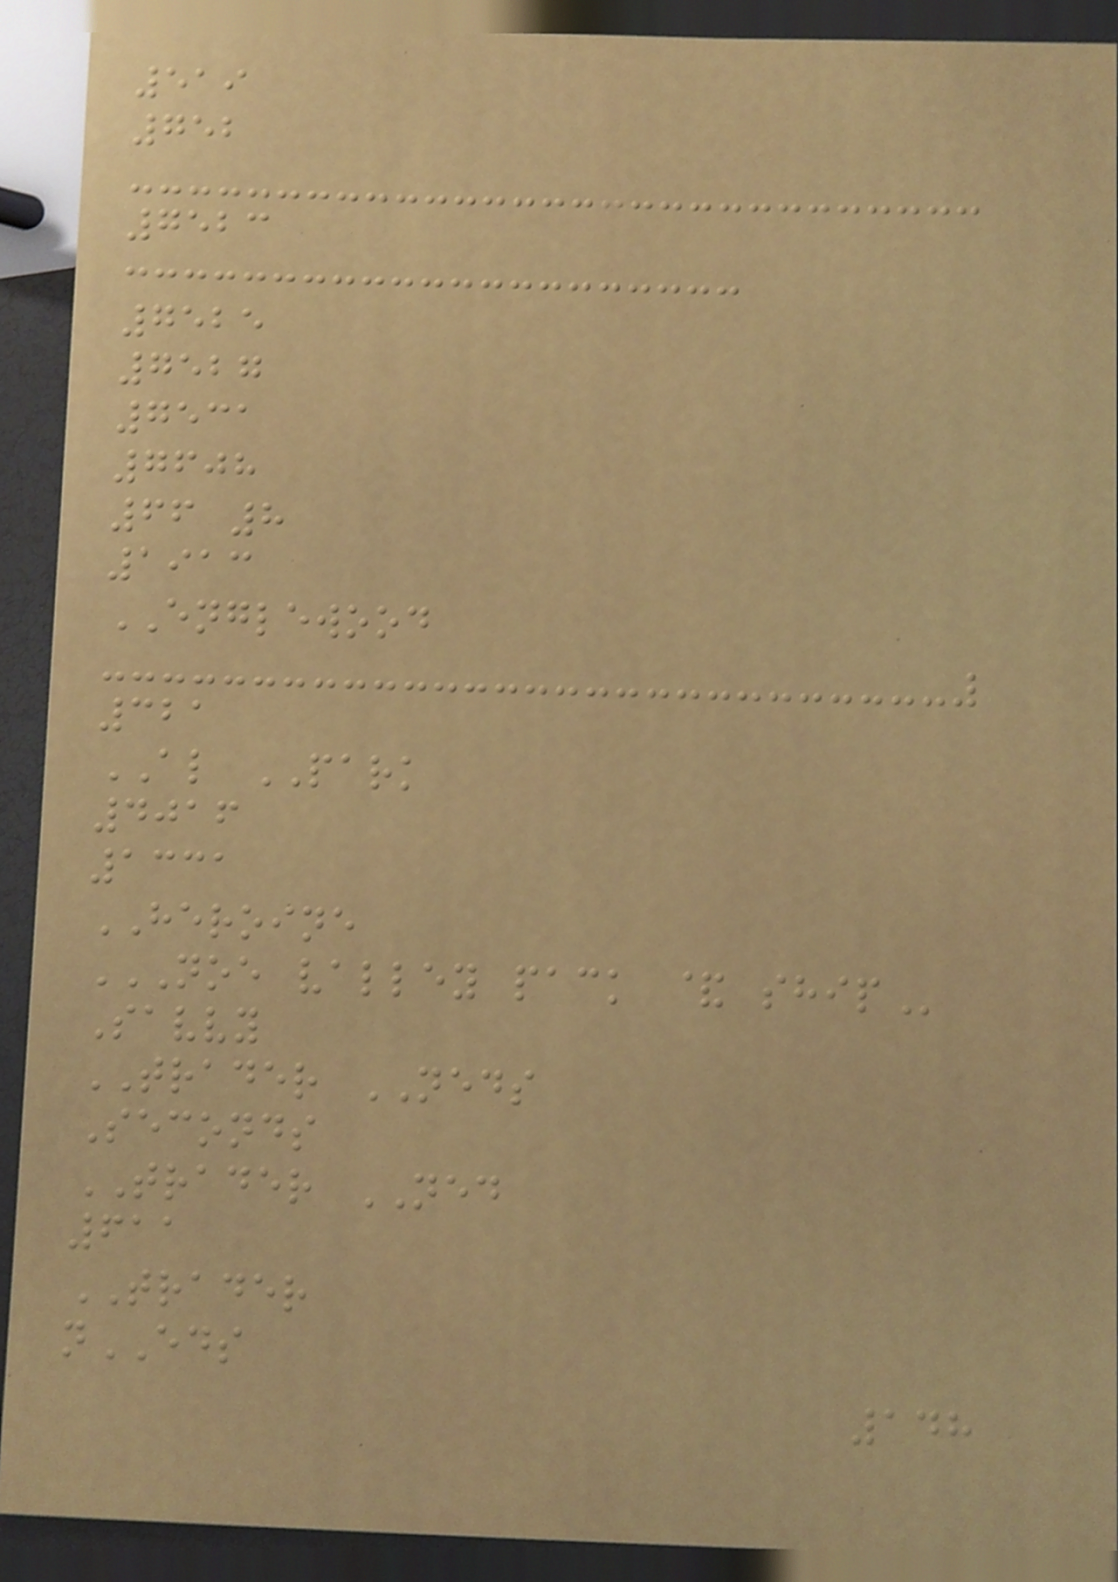519
752
7523
7525
7527
7531
7608
66 8
1913
ENGLEWOOD
321
AL PARK
4016
1331
HEROINE
NOE VALLEY PACK & SHIP
Savvy
TRADER NEDS
Seconds
TRADER NED
611
TRADER
nEDS
148
